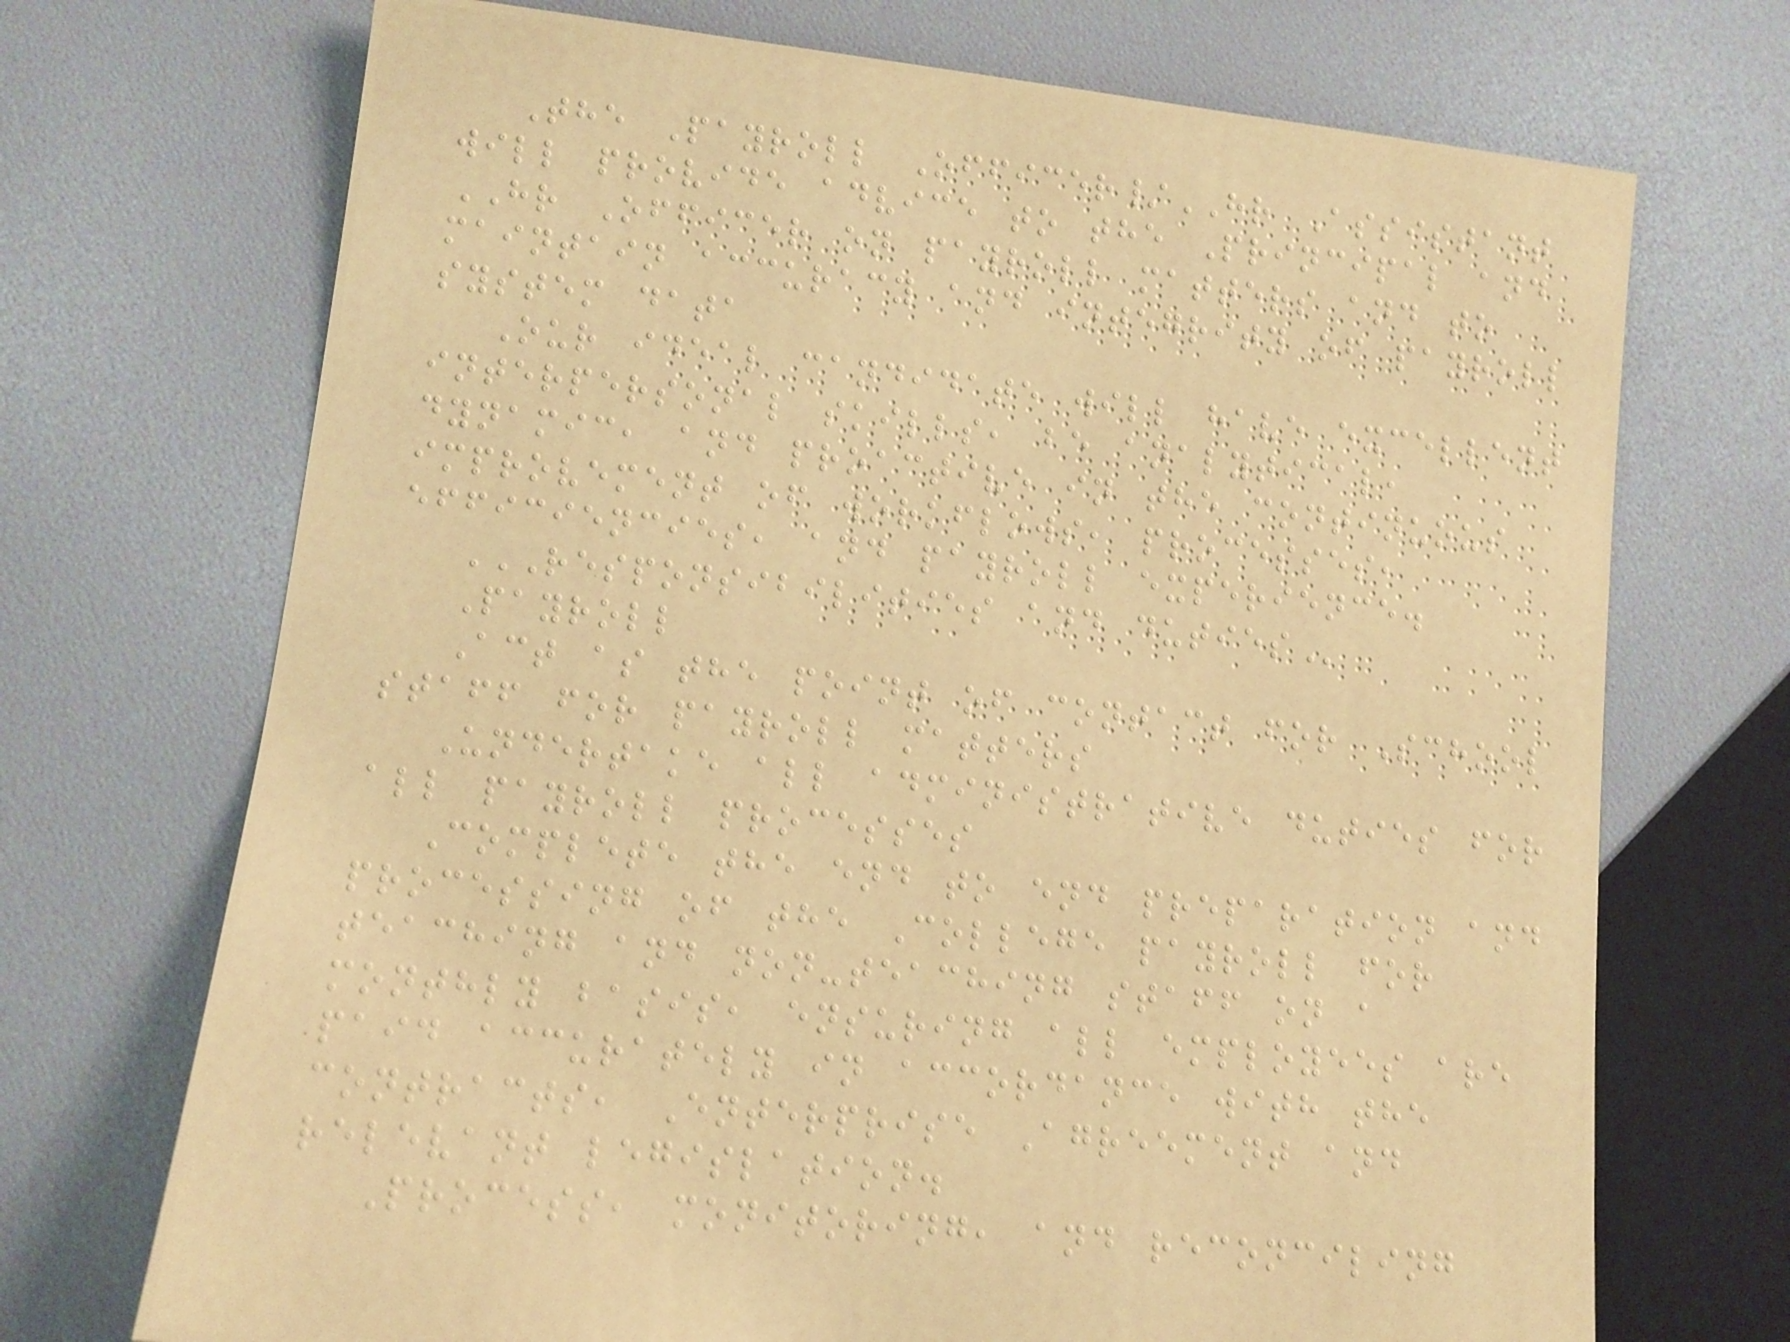The Payroll Officer/HR Assistant
will provide advice to the Principal and
HR Officer on payroll matters and to
maintain accuracy and integrity of payroll
system data
Our ideal candidate will have excellent
interpersonal skills, be analytical,
dynamic, and proactive in the continuous
improvement of workflows, processes,
efficiencies, and payroll experience.
RESPONSIBILITIES AND DUTIES
Payroll
Act as the point of contact for School
staff for payroll matters
Undertake all administrative duties for
all payroll processes
Complete the end to end preparation and
processing of the College payroll for
teaching and non-teaching staff on a
monthly basis, ensuring all employees are
paid accurately in accordance with the
contracts, Enterprise Agreement and
relevant legislation.
Process, monitoring, and reconciling
